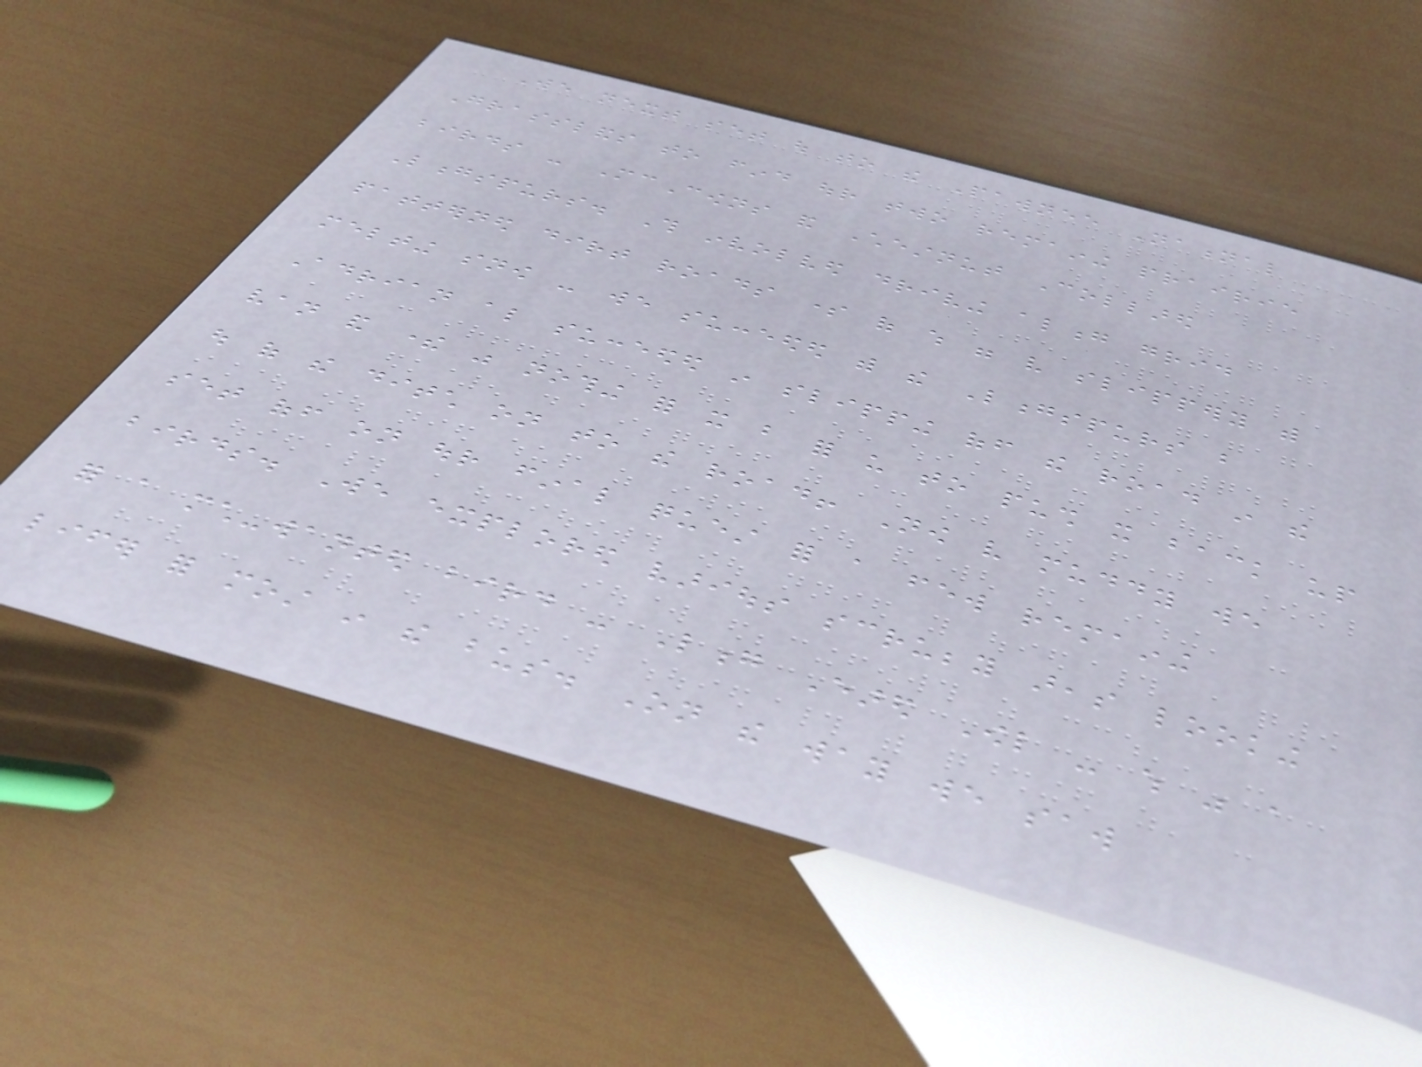We next set out to the Pawnee National
Grasslands to find our two remaining prairie
birds - McCowns and Chestnut Collared
Longspurs. This involved driving along grid
patterned dirt roads some of which were very slippery with
melting snow - we succeeded with the Longspurs but
Adrian also succeeded in slipping off the road in the
van and there was nothing for it but for us to push it back up
out of the ditch on to the road! Now very muddy we
set off on our final quest for a few remaining
birds. We explored various scrubby areas looking
for a much-wanted bird - Long Eared Owl - which was a
lifer for most in the bus. On the way we saw
